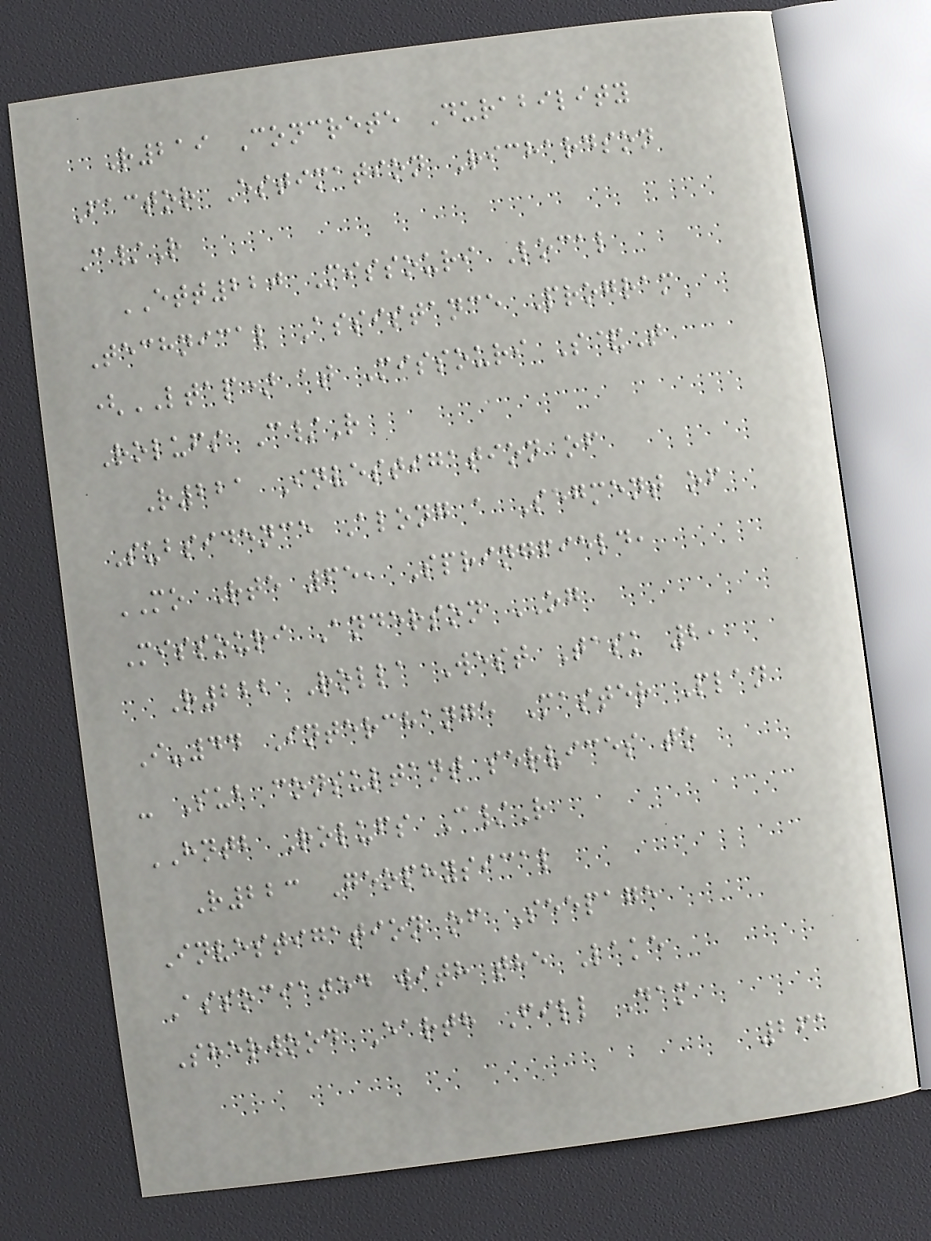R219 Concrete Durability
Factor Estimation Richardson
C/R
ETT220 Missouri Local
Technical Assistance Program
(LTAP) at Missouri S&T
Rolufs C/R
R221 Investigation of
Subsidence Along a Segment of
MO Rte 65, Springfield,
Missouri Anderson OG
R222 Rolla West Task 2,
I-44 Interchange Master Plan
- Sub consultant services to
HNTB Rolufs C/R
R223 Geophysical
Investigation of Seepage
Associated with the Lake
Sherwood Earth Fill Dam
261
